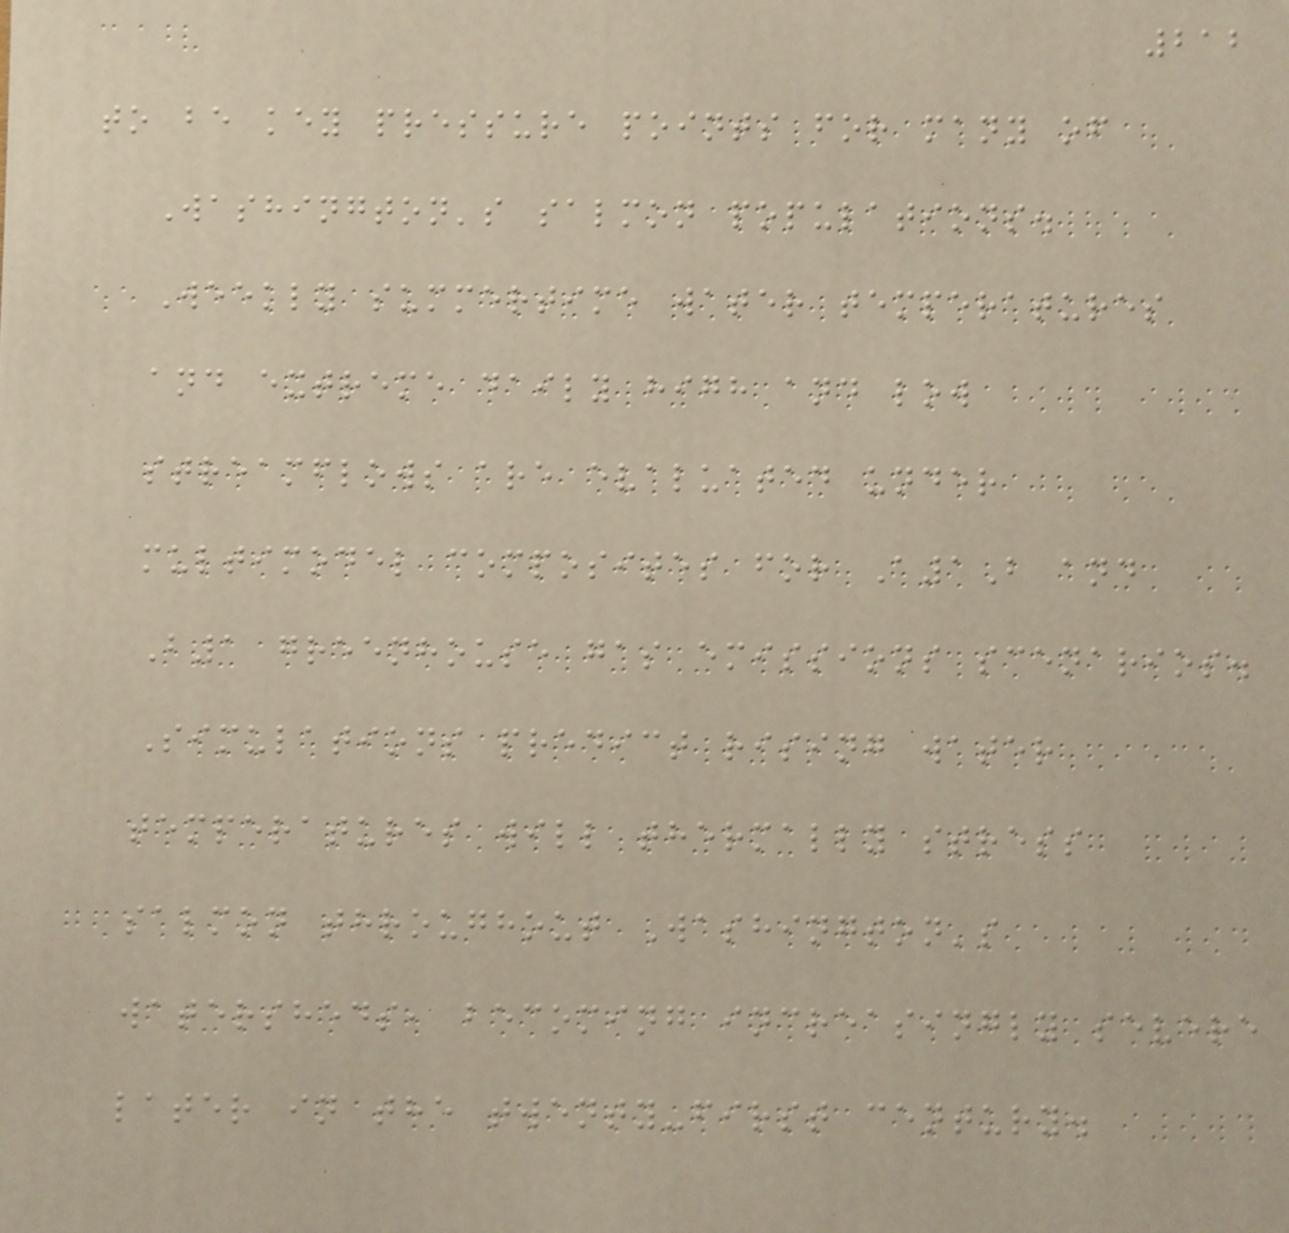212
to be key pressure points for many of
Washington's salmon populations.
Weekly summertime water temperatures
and extreme daily high and low
streamflows are evaluated under
multimodel composites for A1B and
B1 greenhouse gas emissions scenarios.
Simulations predict rising water
temperatures will thermally stress
salmon throughout Washington's
watersheds, becoming increasingly severe
later in the twenty-first century.
